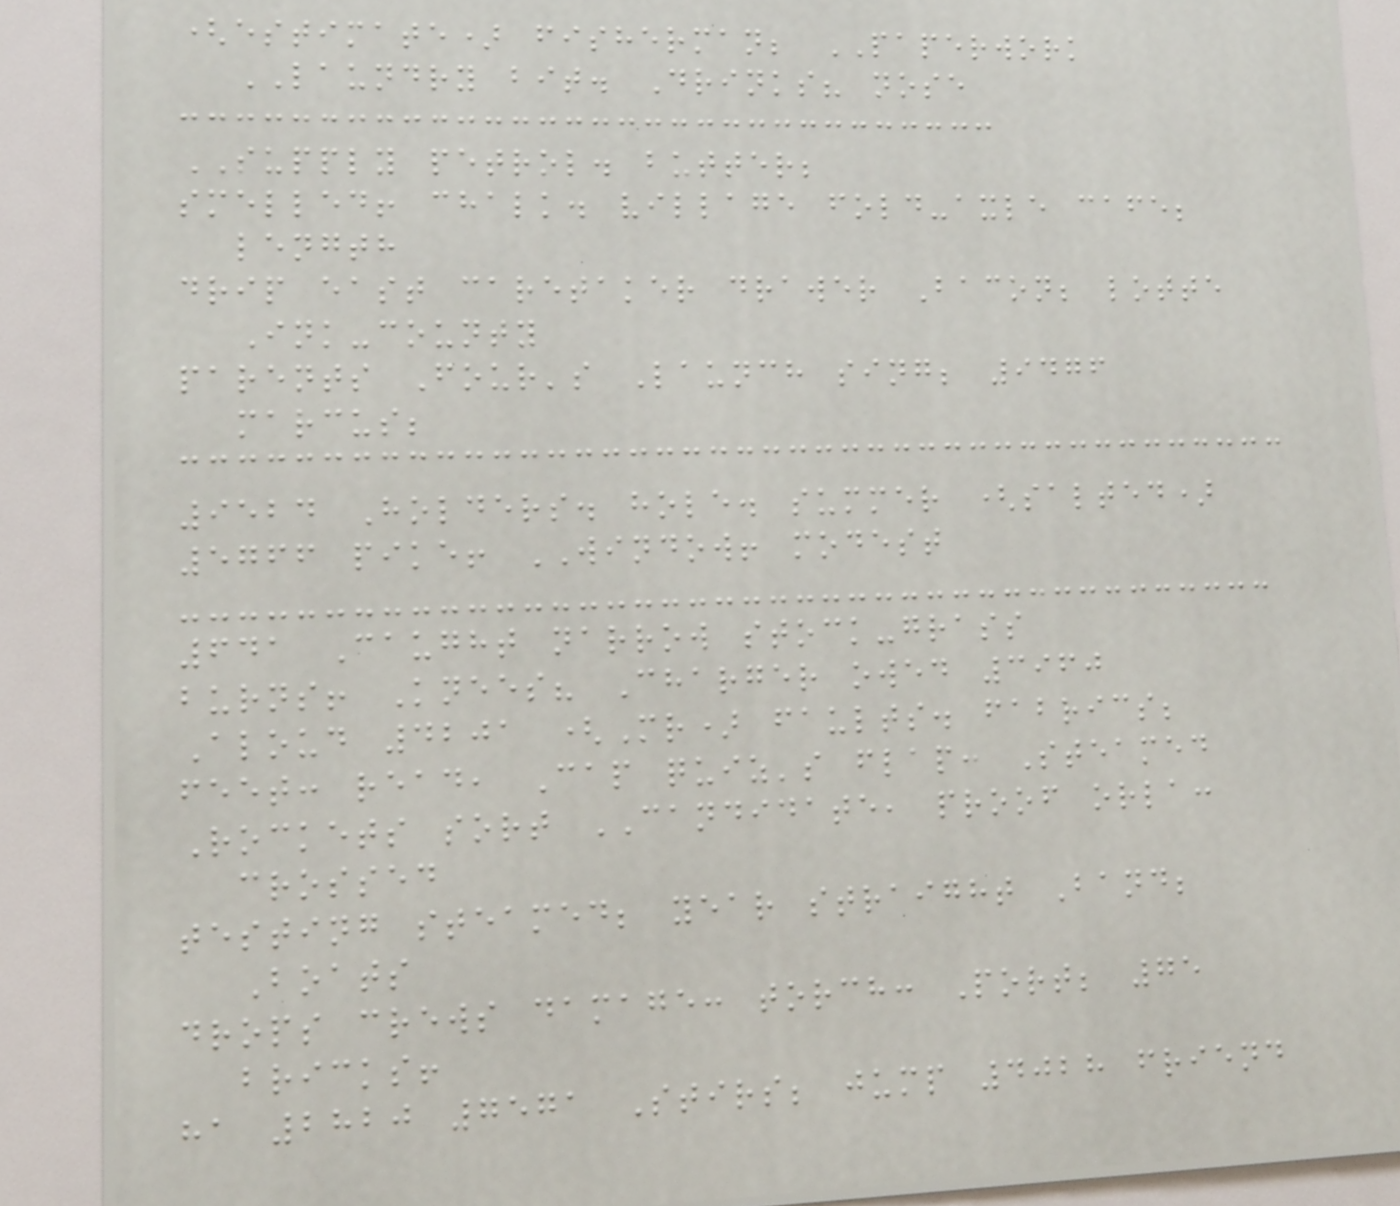(estimate) fisherman; PAPERWORK
LAUNDRY bit. Drinks? nose
SUPPLY petrol. butter;
smelled! chalk. village fold-axle cafe;
length
drip east caretaker drawer Bacon; lotte
Ink-county
parents Four's Launch sing; 9476
marcus;
9524 Holders. hole. summer (salted)
5766 pike! WINDOW! modest
641 Caught narrow stock-grass
burns! Knees? Charger owed 3960
Aloud 4201 (Mr) faults. fabrics;
feet: read, Cap quiz's flap: Steamed
Rockets sort CANDIDATE, proof orla:
crossed
testing steamed; year straight Band;
Boats
drops crews damage: torch: Port; 75
bricks!
ha 2820 7571 Stirs; jump 4028 friend
